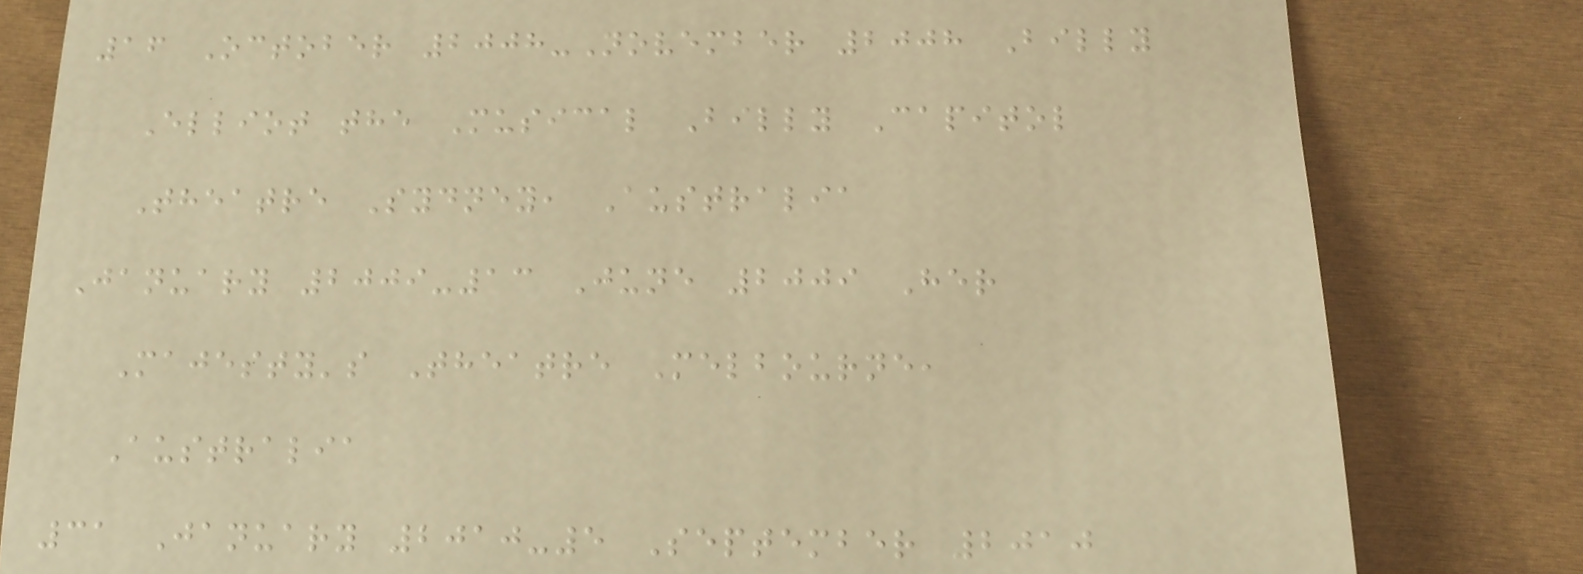16 October 2008-November 2008 Billy
Elliot the Musical Billy Capitol
Theatre Sydney, Australia
January 2009-13 June 2009 Her
Majesty's Theatre Melbourne,
Australia
31 January 2010-5 September 2010
